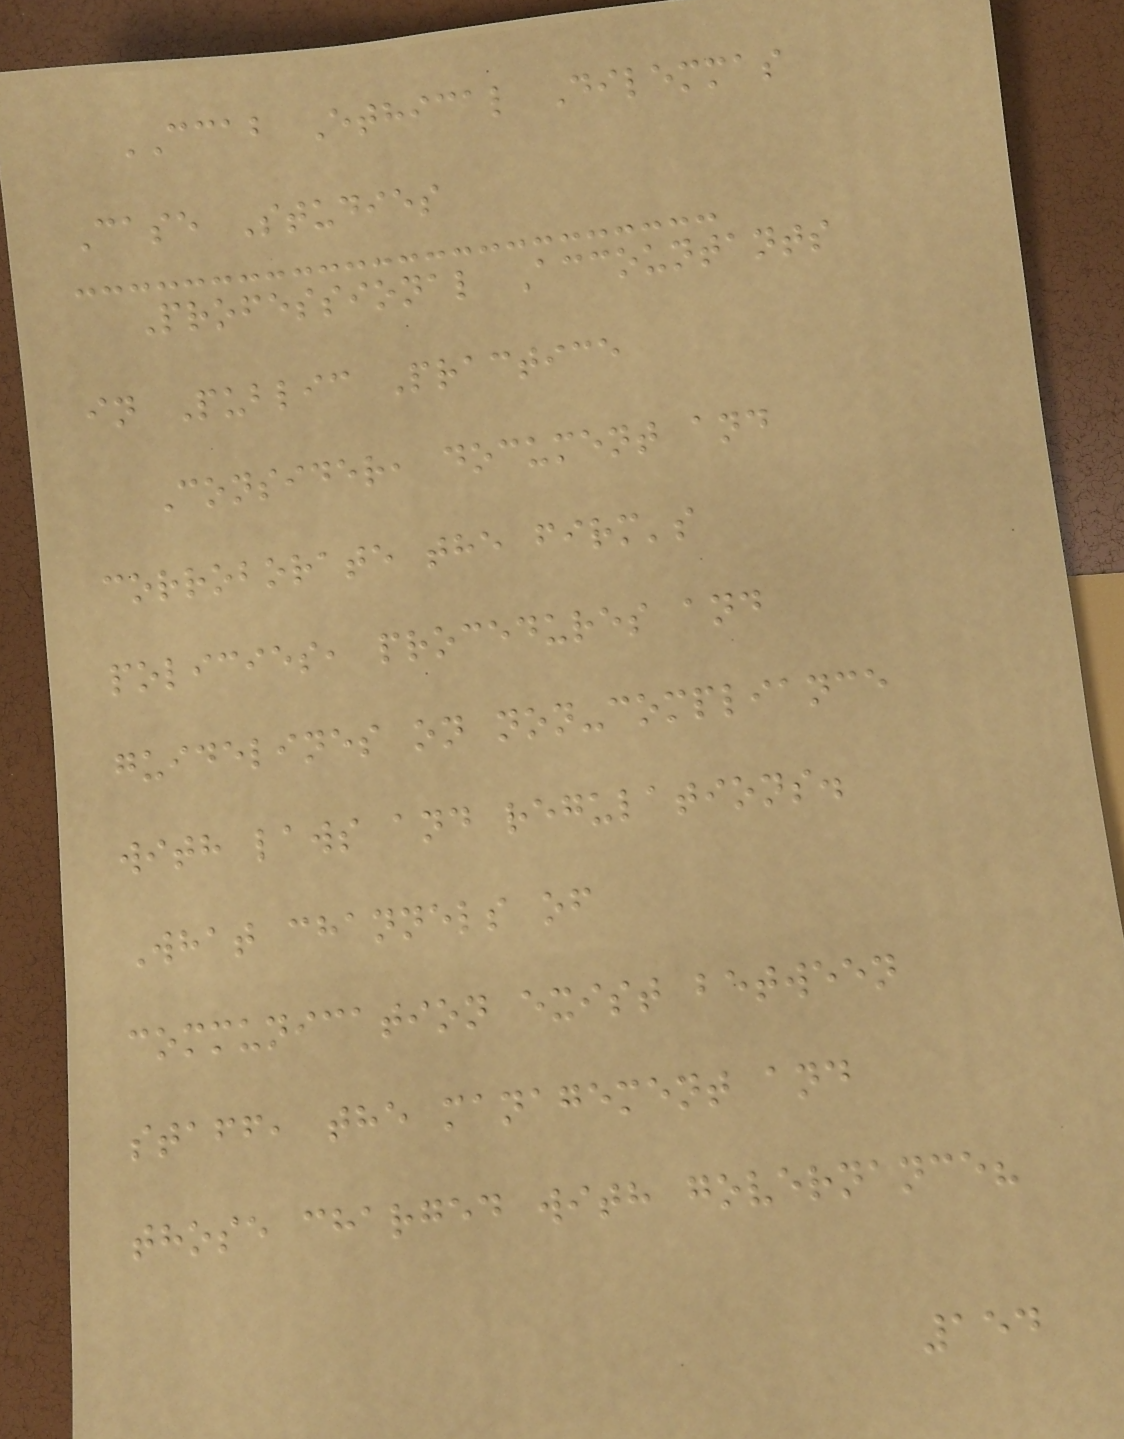CCAB Ethical Dilemmas
Case Studies
Professional Accountants
in Public Practice
Consider, document and
corroborate the firm's
policies, procedures and
guidelines on non-compliance
with laws and regulations.
What channels of
communication exist between
staff, the management and
those charged with governance?
154
